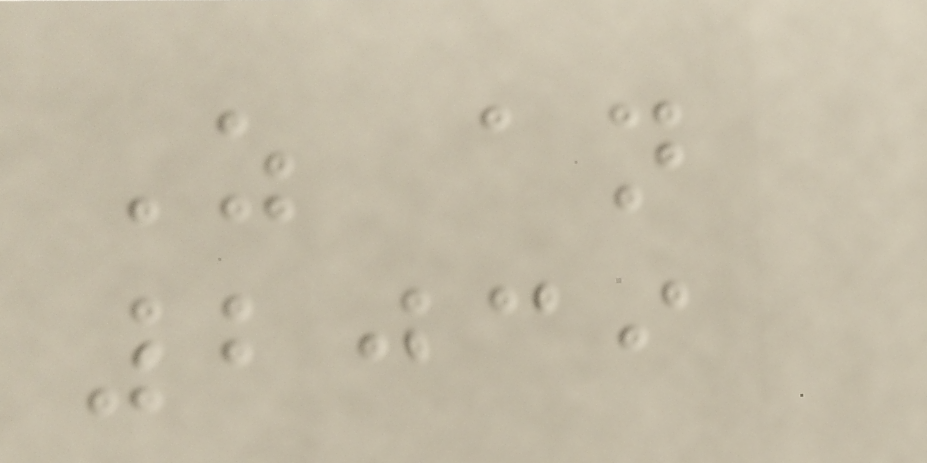As an
2039
